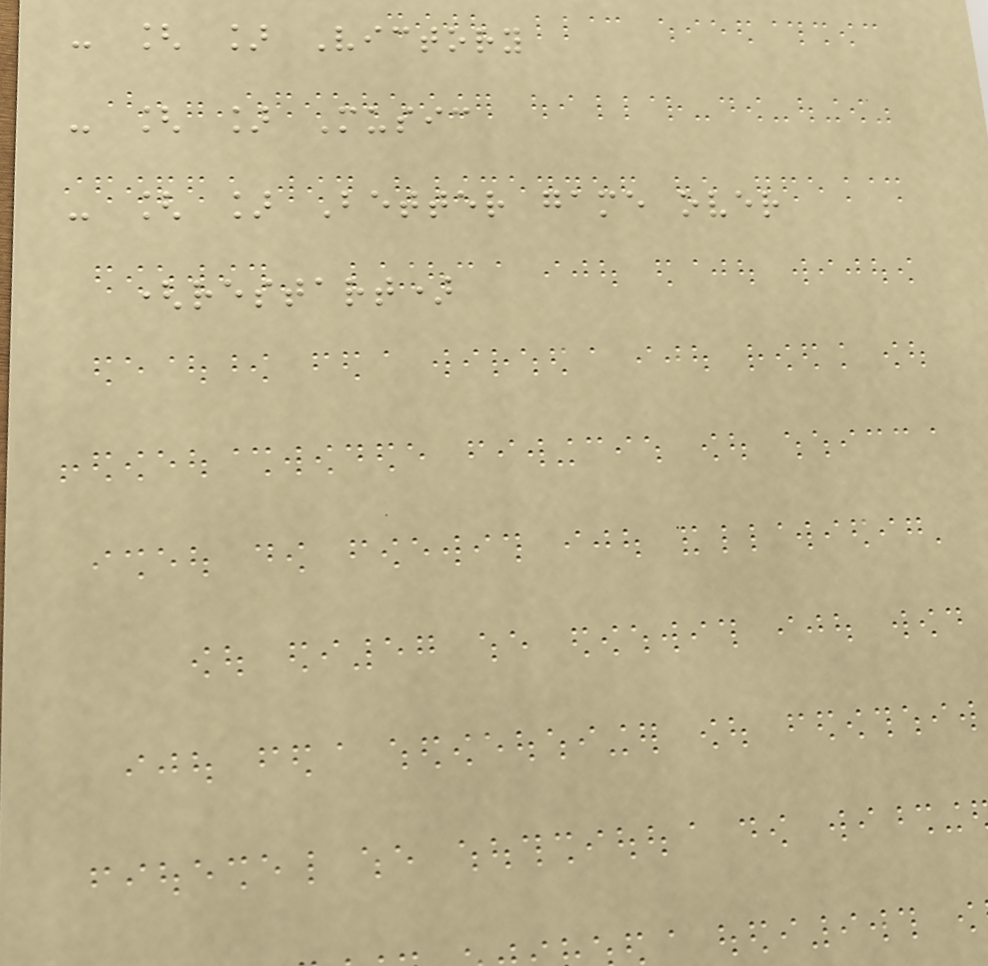- [ ] Victory
- [ ] Music
- [ ] Better game over
(restart)
